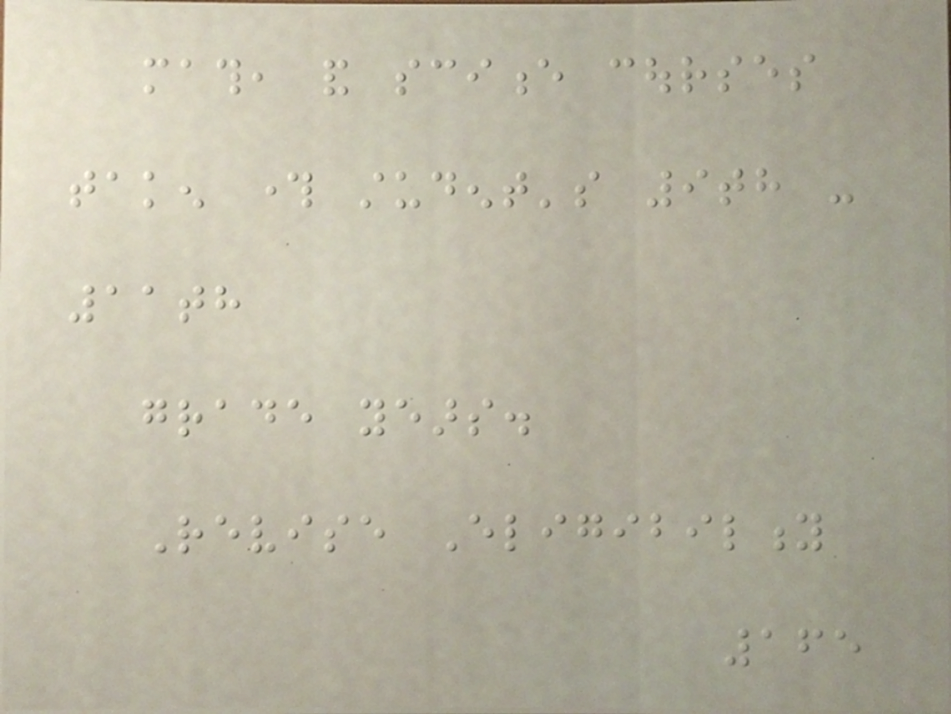math, and science courses
taken through student's 9th -
11th
grade years.
Revise Eligibility
165
